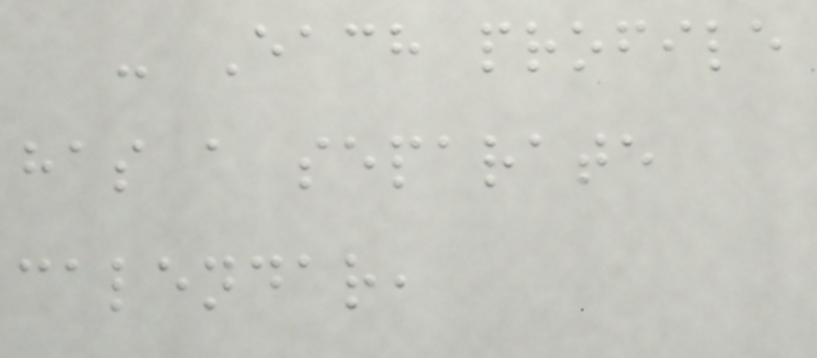- Each profile
has a separate
calendar,
